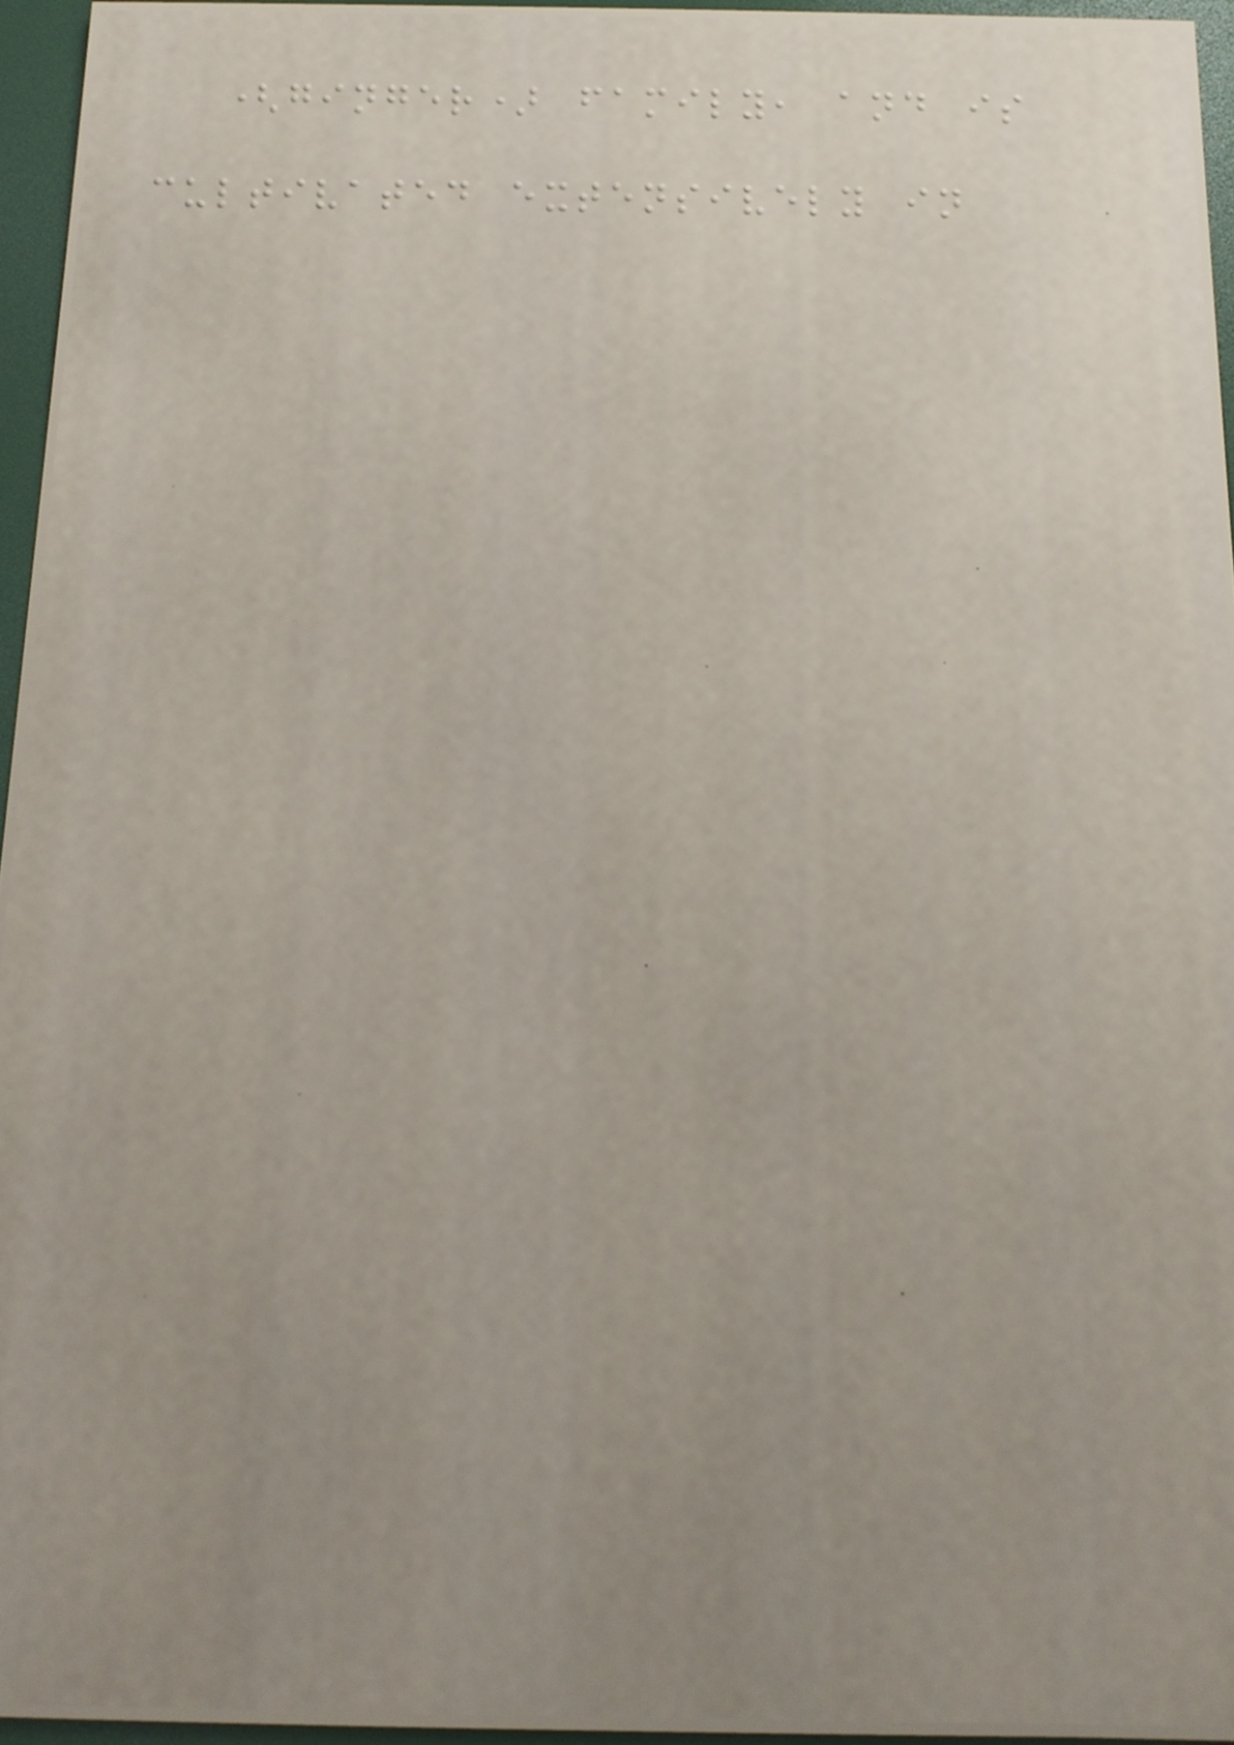(ginger) family, and is
cultivated extensively in
